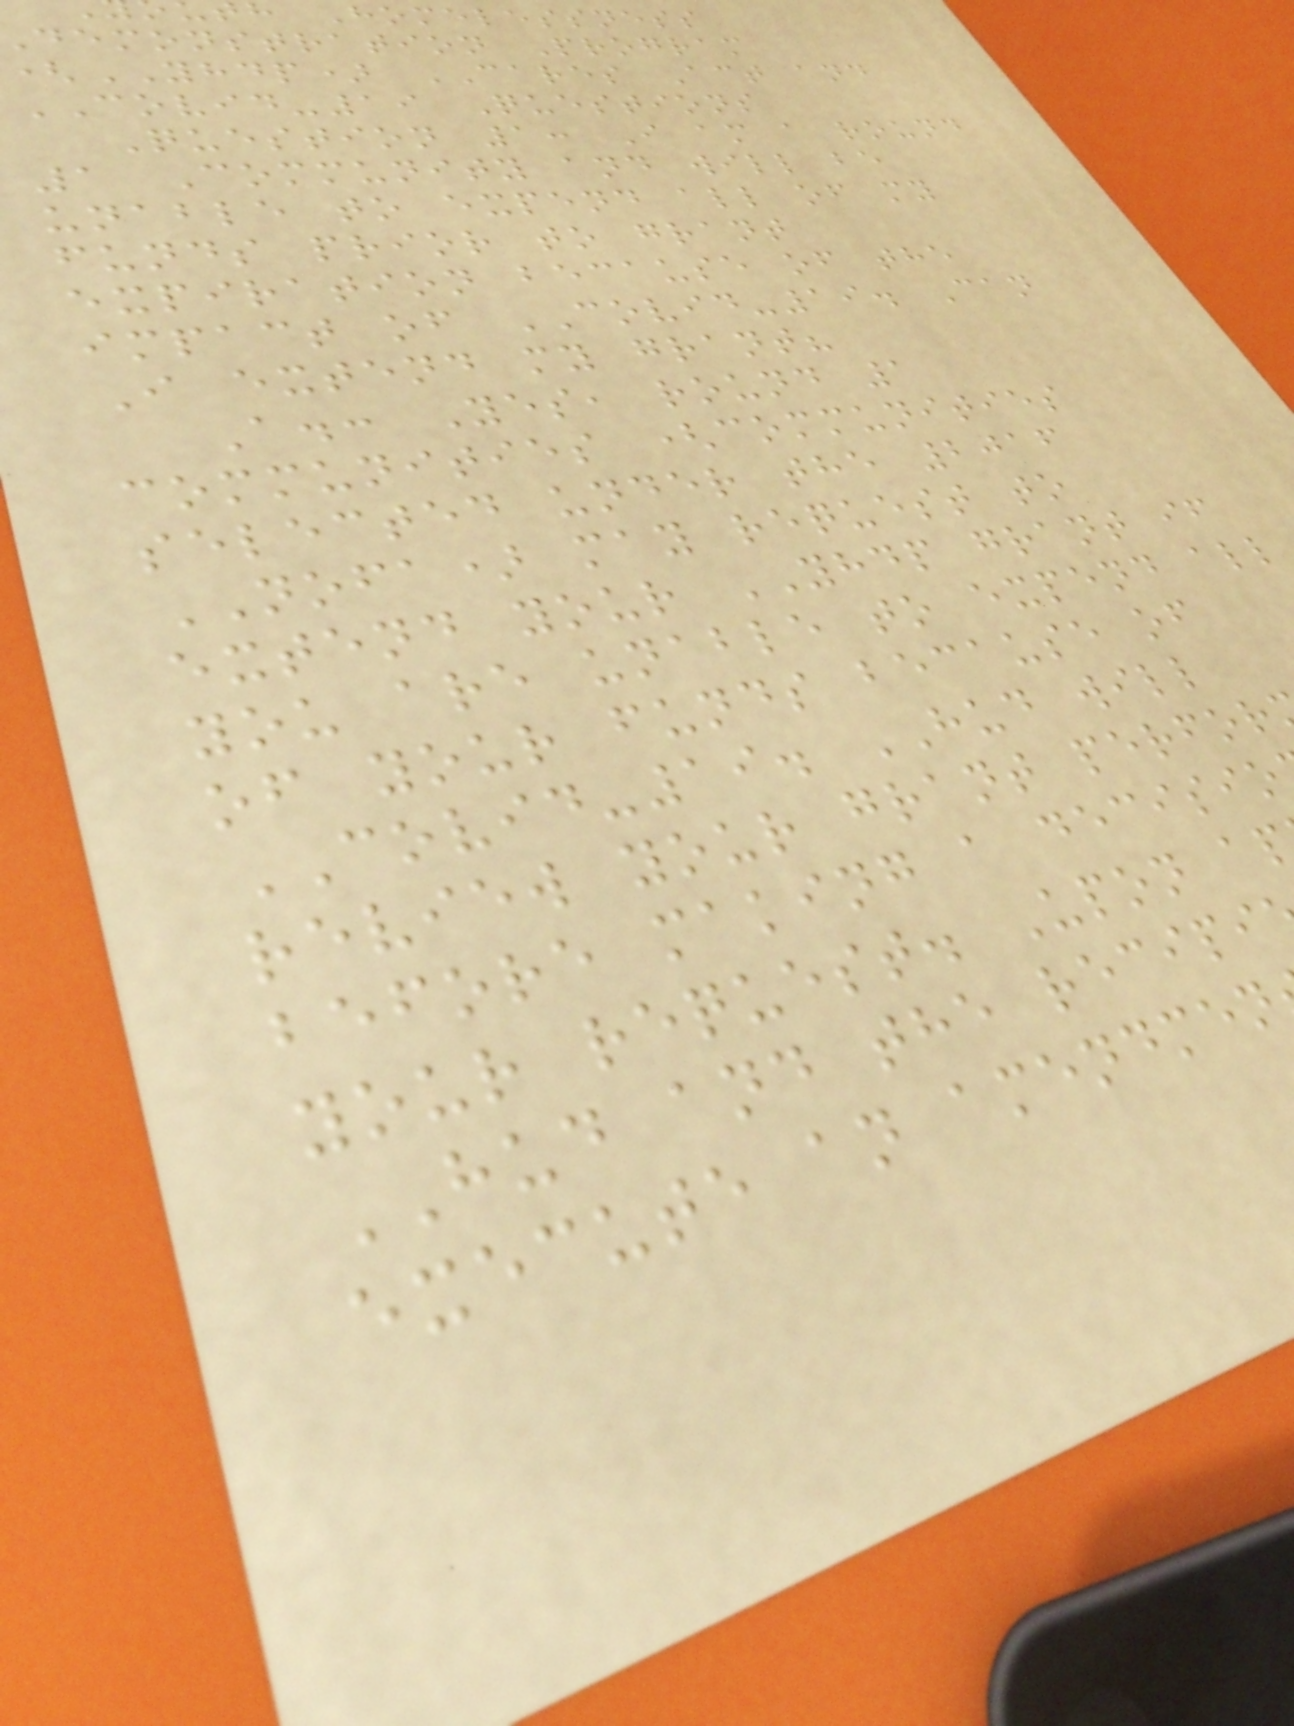Homelessness
demonstration Program
(YHDP) CARES Act and
COVID-19 Questions
Question 1: I am a round
1 Community and will be
unable to expend all of my
funds prior to grant
expiration because of the
impact of COVID-19. Can
I extend my grant?
A.: Yes, round 1
communities (communities
selected under the 2016
NOFA) may request to
extend your YHDP grant if
you are unable to expend all
of your funds because of
COVID-19. HUD will
review your grant perfor
before making a decisio
your request. Upon a
HUD and the recipi
execute an amendmen
